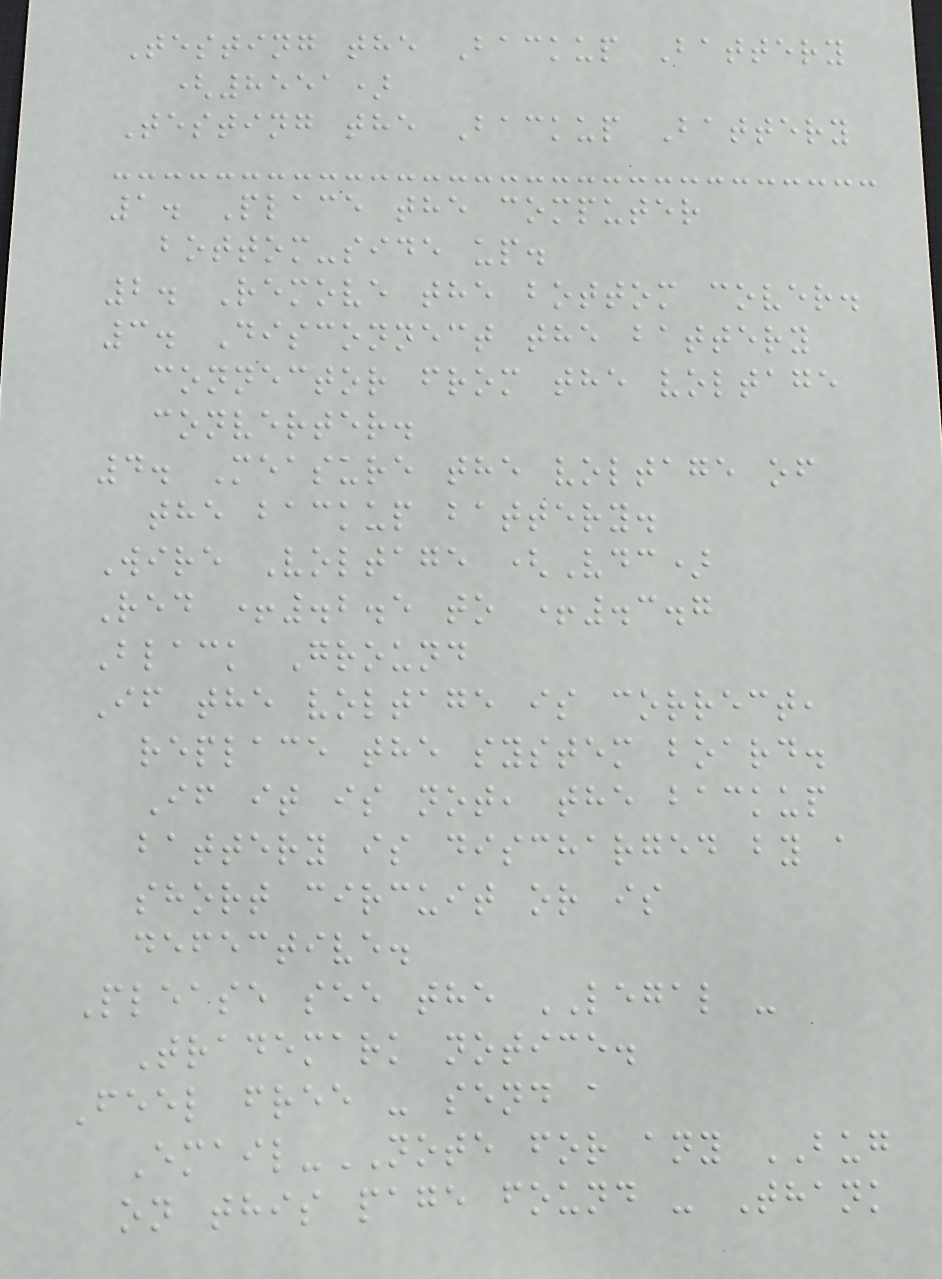Testing the Backup Battery
(8551)
Testing the Backup Battery
1. Place the computer
bottom-side up.
2. Remove the bottom cover.
3. Disconnect the battery
connector from the voltage
converter.
4. Measure the voltage of
the backup battery.
Wire Voltage (Vdc)
Red +.2.5 to +.3.7
Black Ground
If the voltage is correct,
replace the system board.
If it is not, the backup
battery is discharged by a
short circuit or is
defective.
Please see the LEGAL -
Trademark notice.
Feel free - send a
Email-NOTE for any BUG
on this page found - Thank
